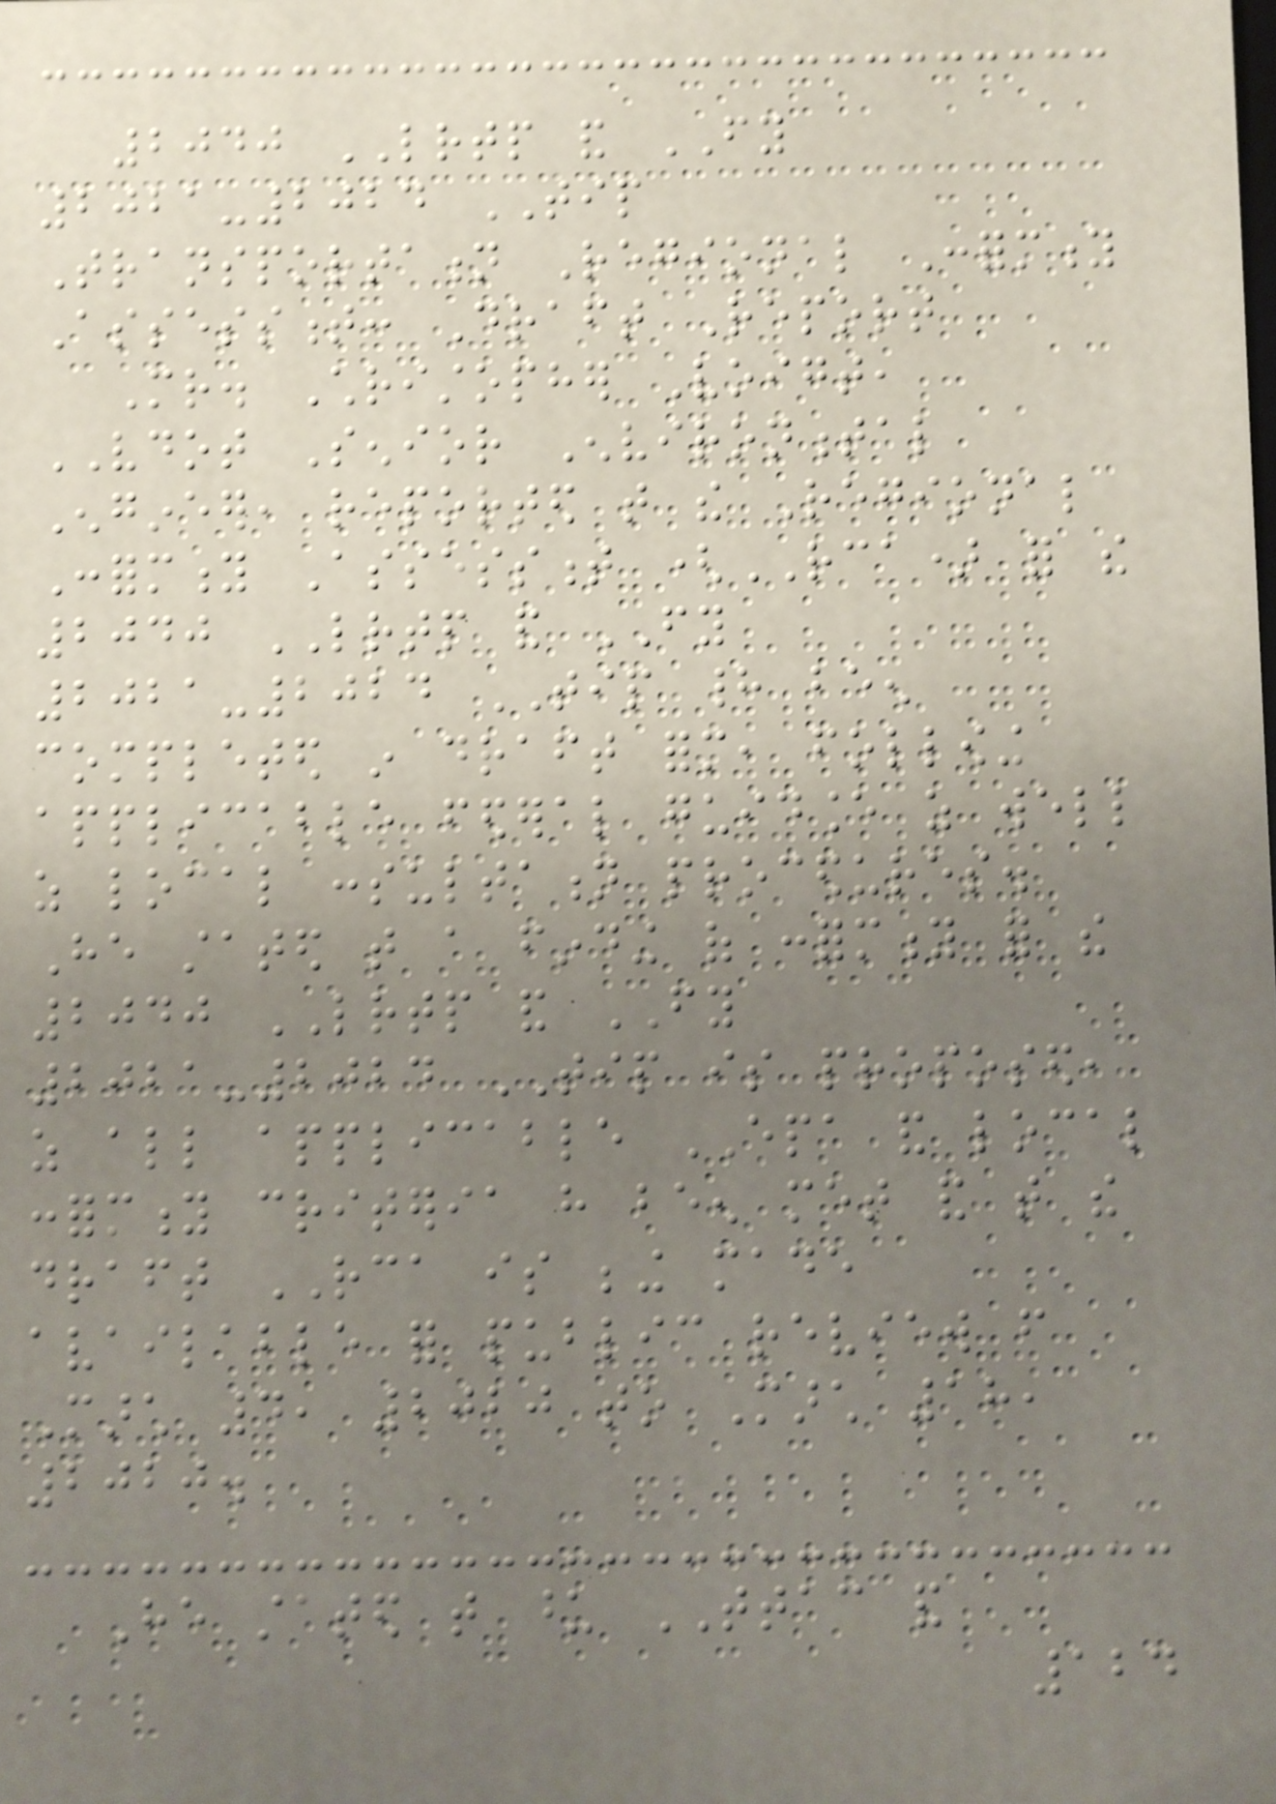2040 LRTP and FY
2021-2024 TIP
Transportation Regional Conformity
Assessment: Draft Report
Mr. Christopher Voigt,
VDOT Senior Environmental
Engineer, reported that the Regional
Conformity Assessment (RCA) for the
2040 LRTP and FY
2021-2024 TIP had been
completed in draft form, following
applicable federal guidance as well
as local consultation procedures.
He stated that a finding of conformity for the
2040 LRTP and FY
2021-2024 TIP is proposed,
as all applicable EPA and local
conformity criteria have been met and that the
draft RCA is being made
available for public review from
March 4, 2020 to March 18,
2020.
He stated that upon TTAC and
124
